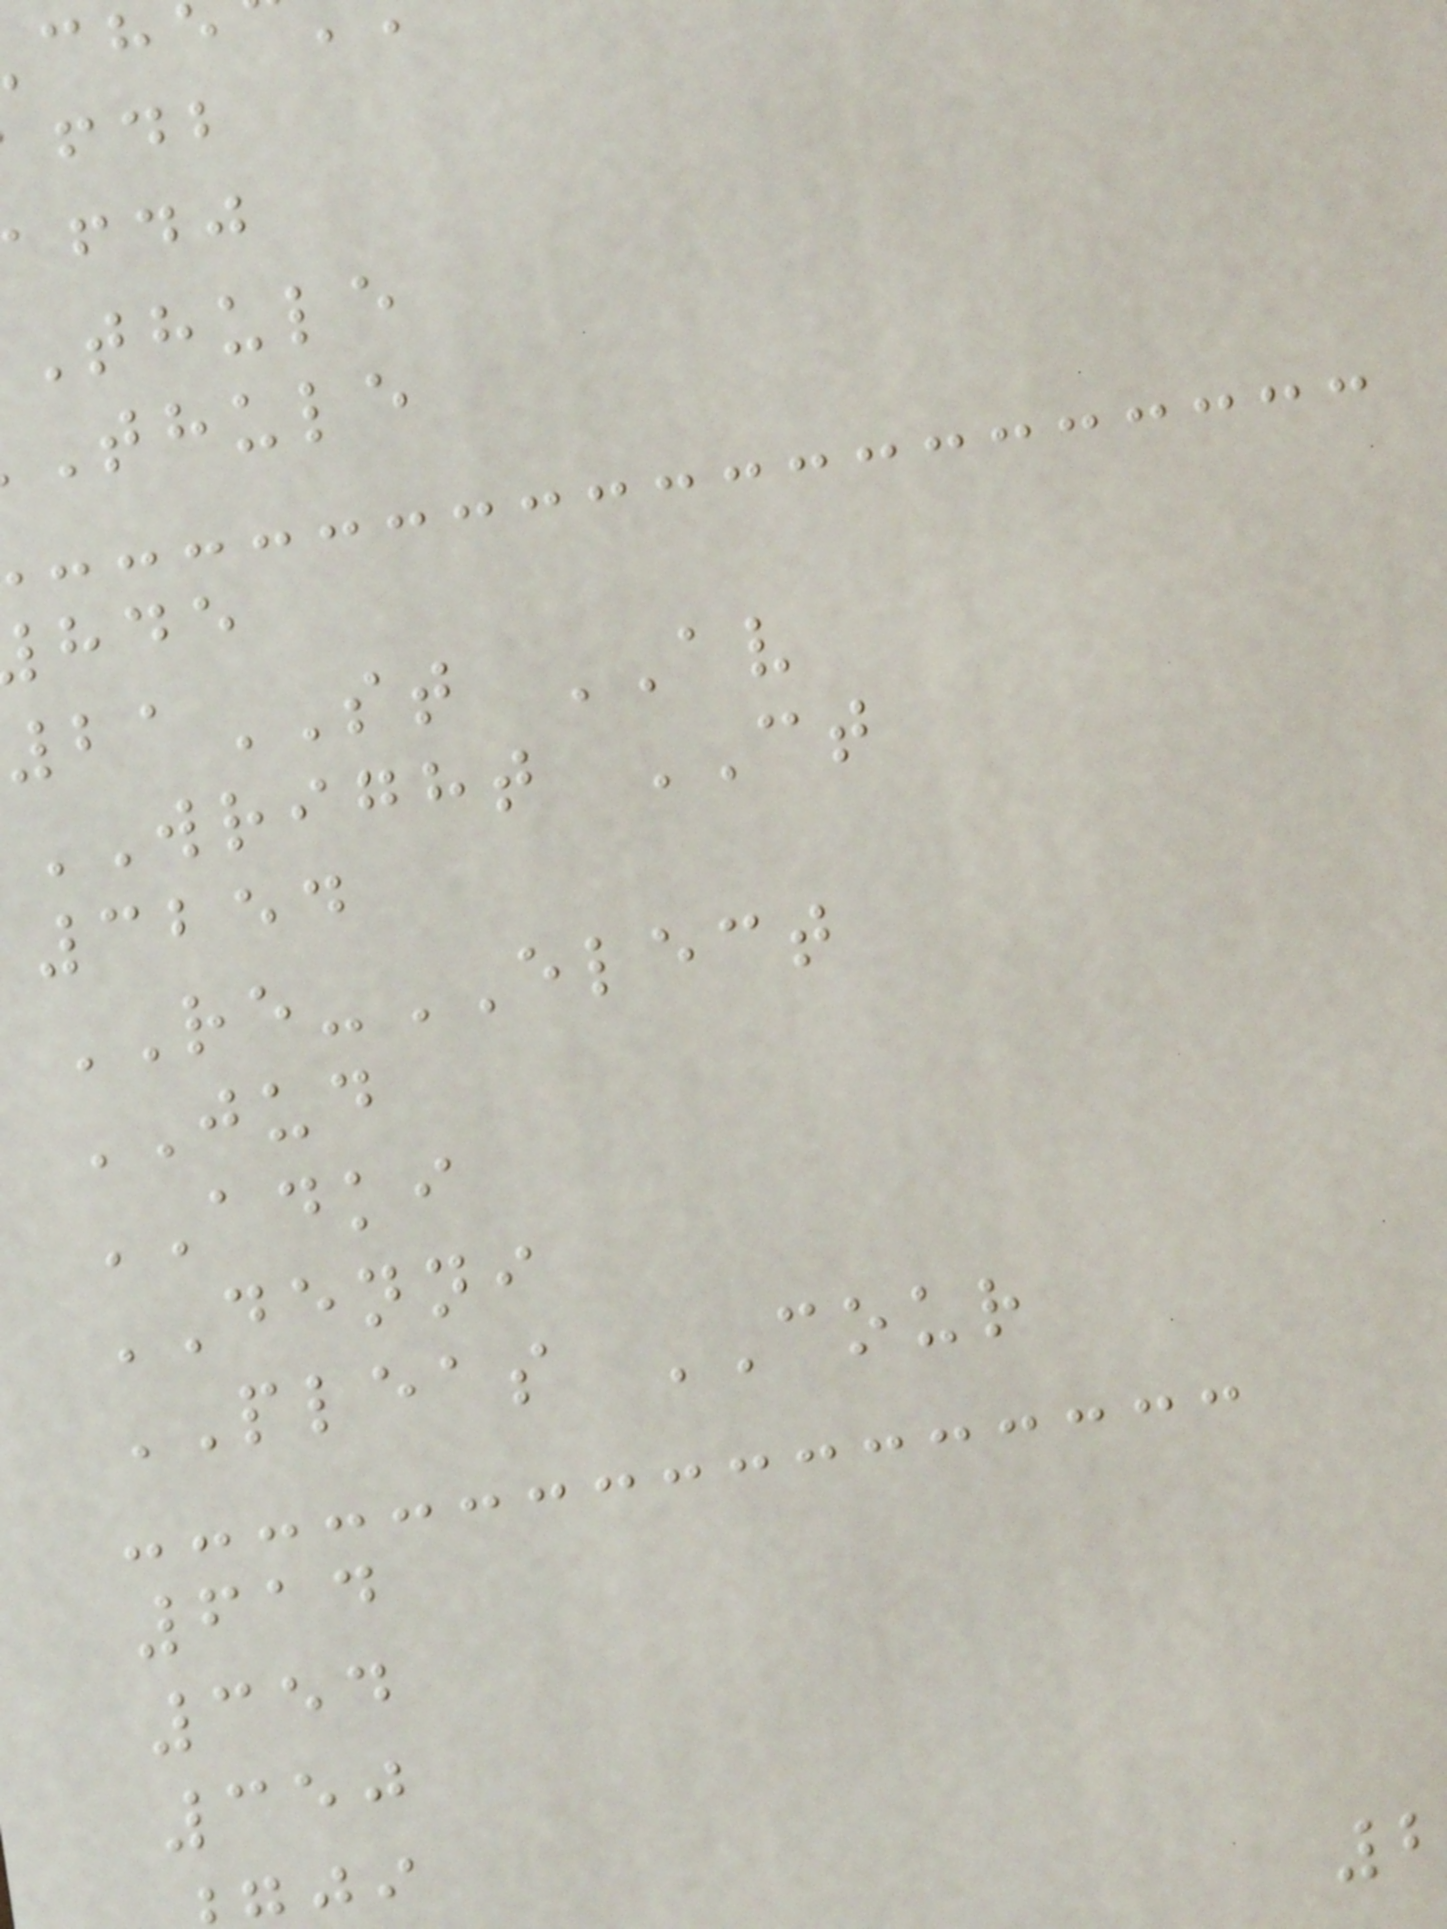afdj
thule
thule
21ST AV
WRIGHT CT
3254
RE-ELECT
JUD
ADKI
DENNI
PLEAS COUR
614
354
350
